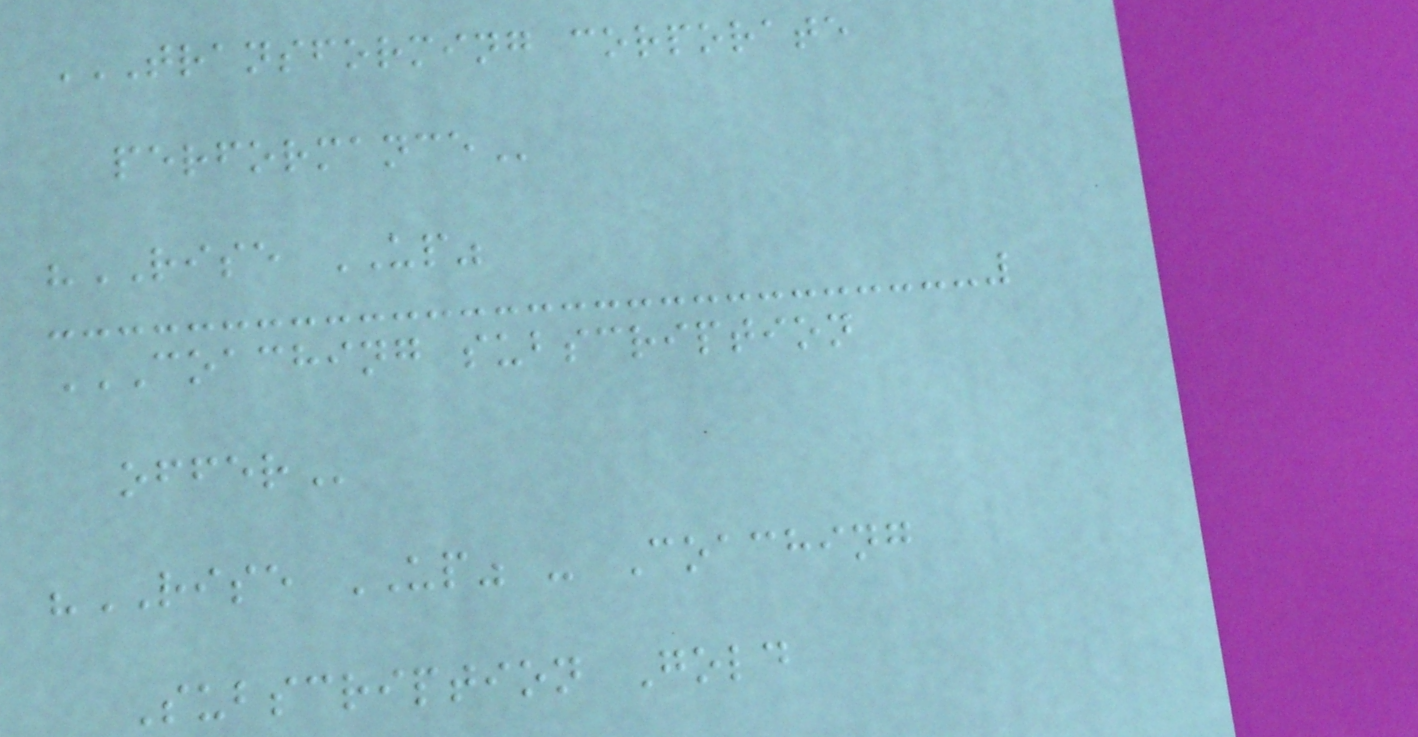TRANSFORMING CORPORATE
PERFORMANCE
"RISE UP"
COACHING SUBSCRIPTION
OFFER
"RISE UP" - Coaching
Subscription Gold
